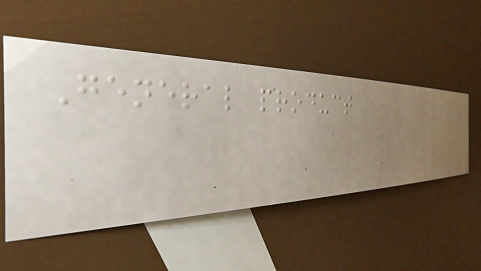General product
